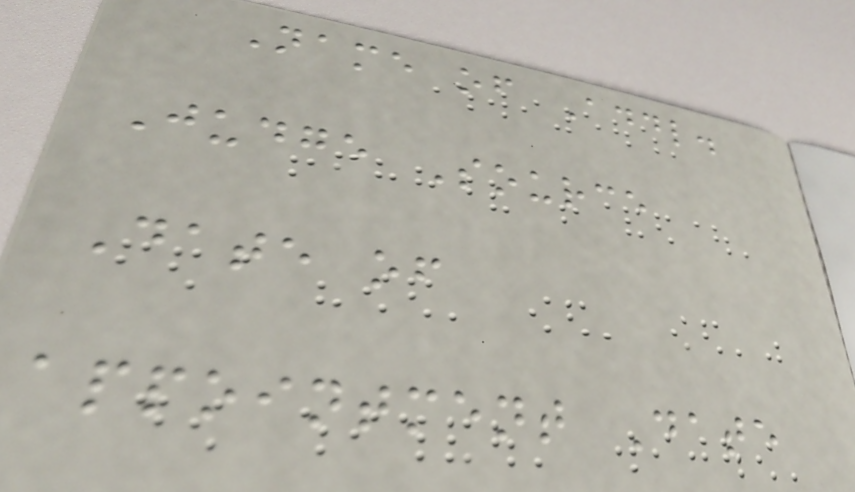Name of Addl.
Judge Source
Date of
appointment Date
